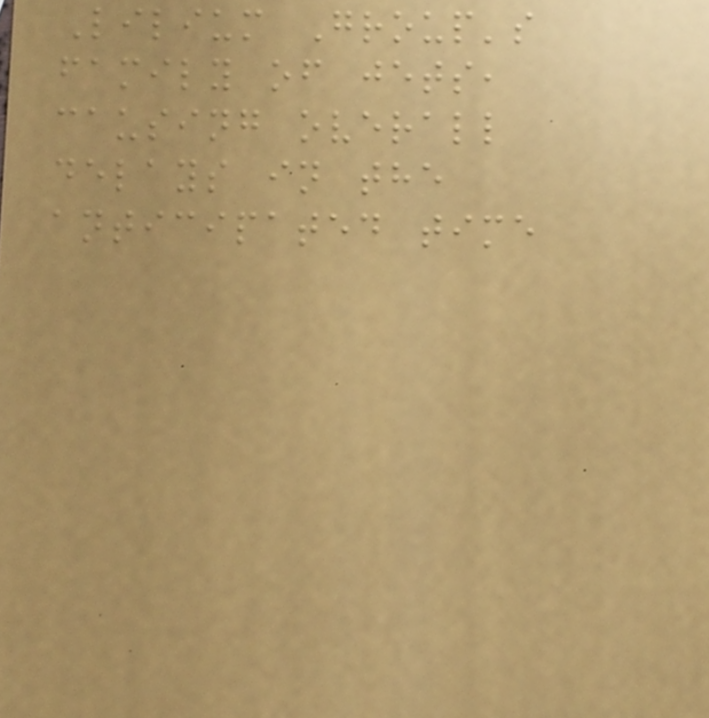Lilium Group's
family of jets,
causing overall
delays in the
anticipated time
